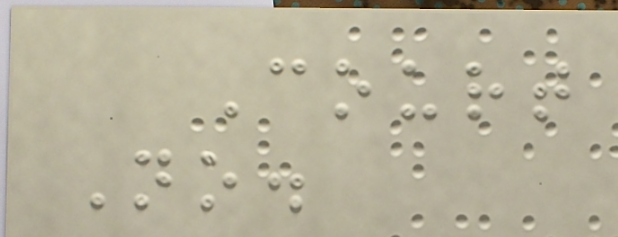Court
No.
